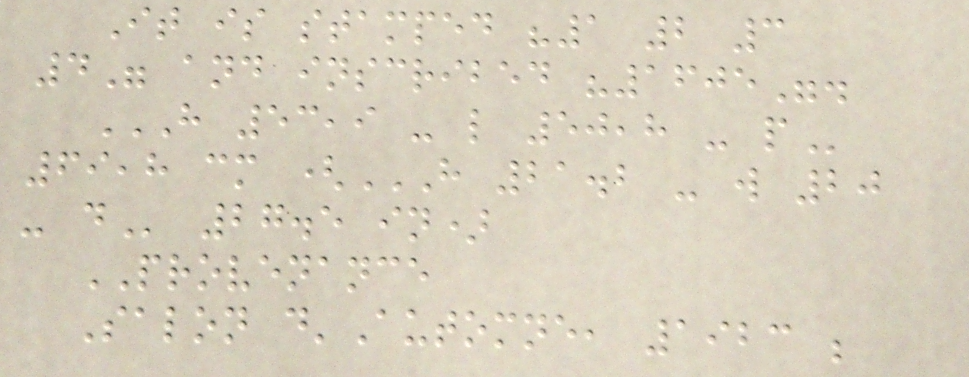It is stamped "1 2 3
4" and inscribed "1605".
H 53,9 - L 50,8 - P
69,8 cm (H 21.2 - W 20
- D 27.5 in)
PROVENANCE
Salon d'Automne, 1923 ;
